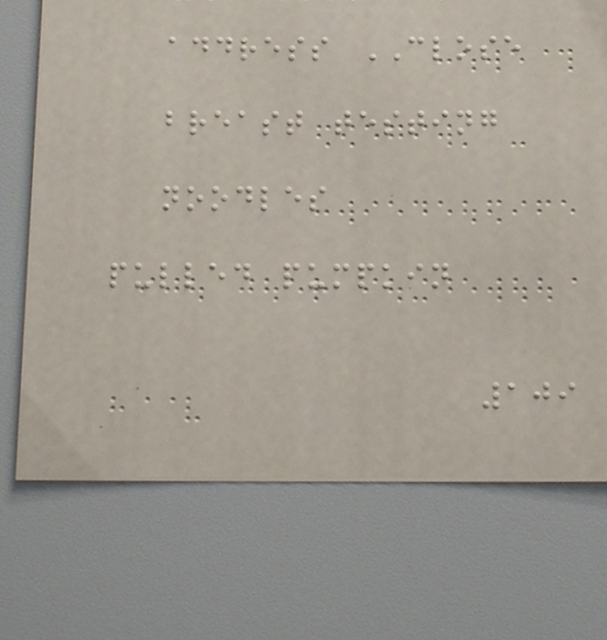address CLOSE
breast testing
noodles
pulled pumpkin
109
